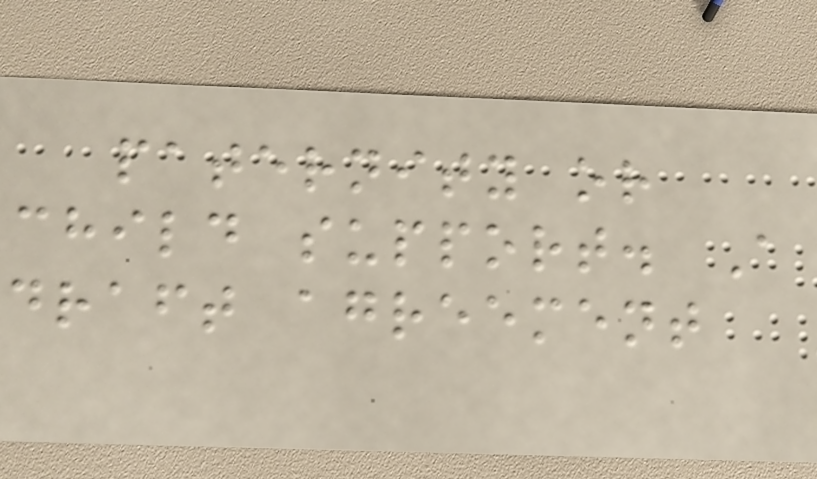paternity or
child support. A
draft agreement
